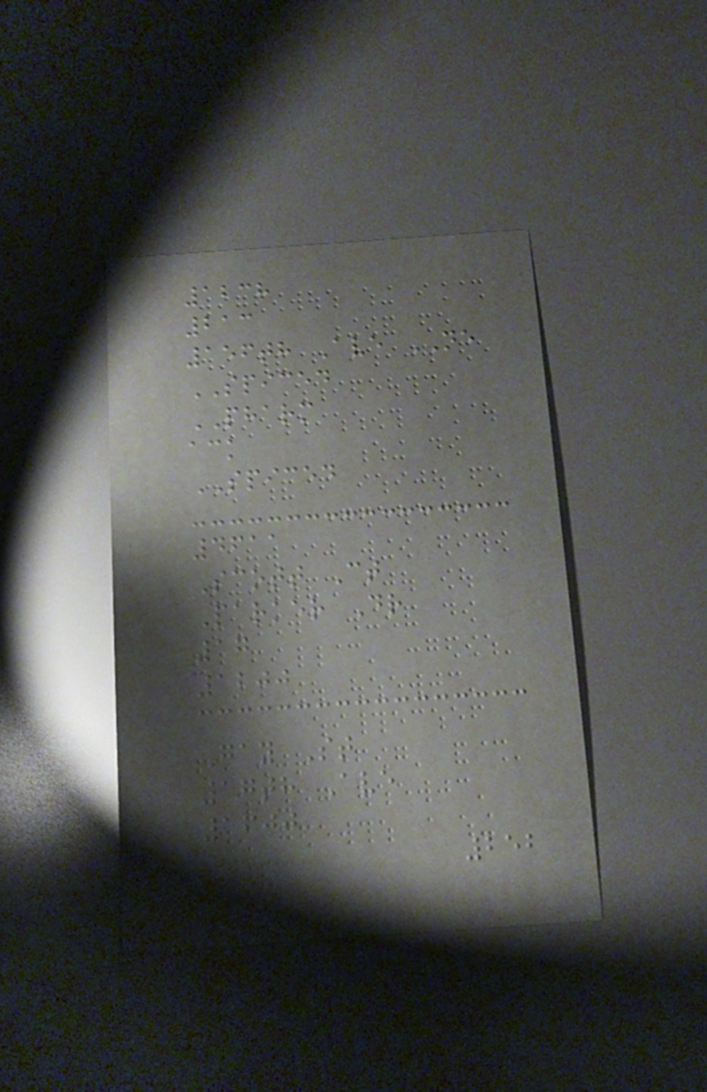1238
213
156th Ave NE
SPICED
PHARM
ack
SPICED
4611
Scott Ct
Parker Dr
17
1200
Gay St
17th Ave
1600
252
